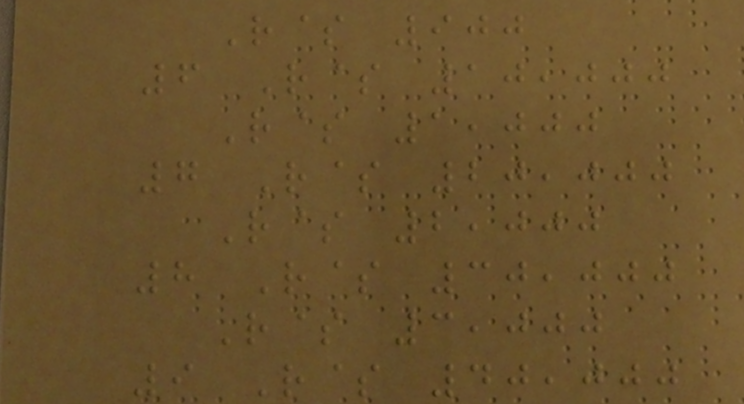R$ 900
6 R$ 10,000
R$ 1,000
7 R$ 20,000
R$ 2,000
8 R$ 30,000
R$ 3,000
9 R$ 40,000
